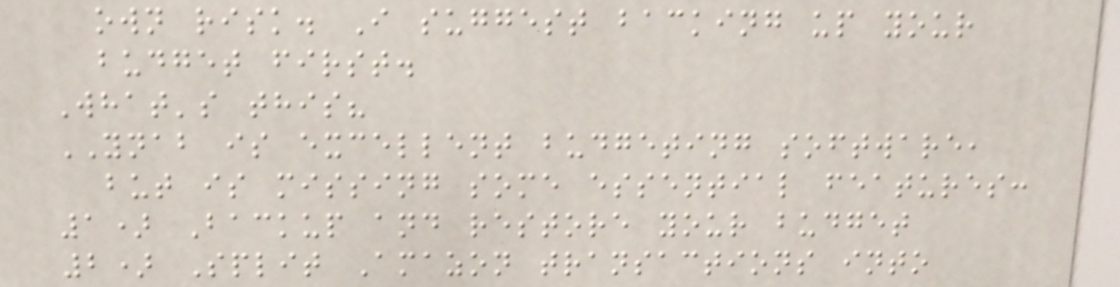own risk. I suggest backing up your
budget first.
What's this?
YNAB is excellent budgeting software,
but is missing some essential features:
1) Backup and restore your budget
2) Split Amazon transactions into
